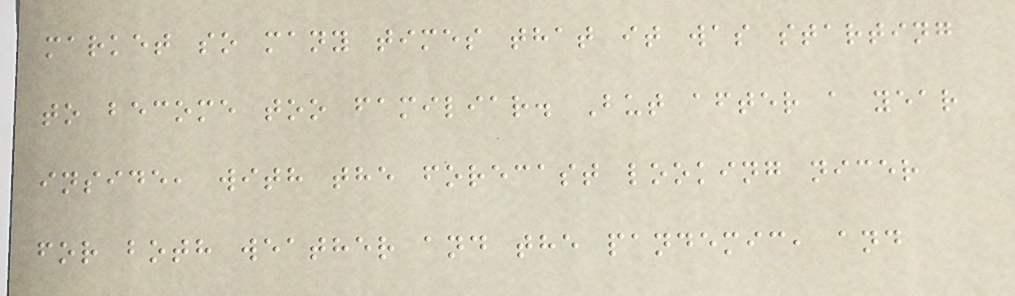market so many times that it was starting
to become too familiar. But after a year
inside, with the forecast looking nicer
for both weather and the pandemic, and
